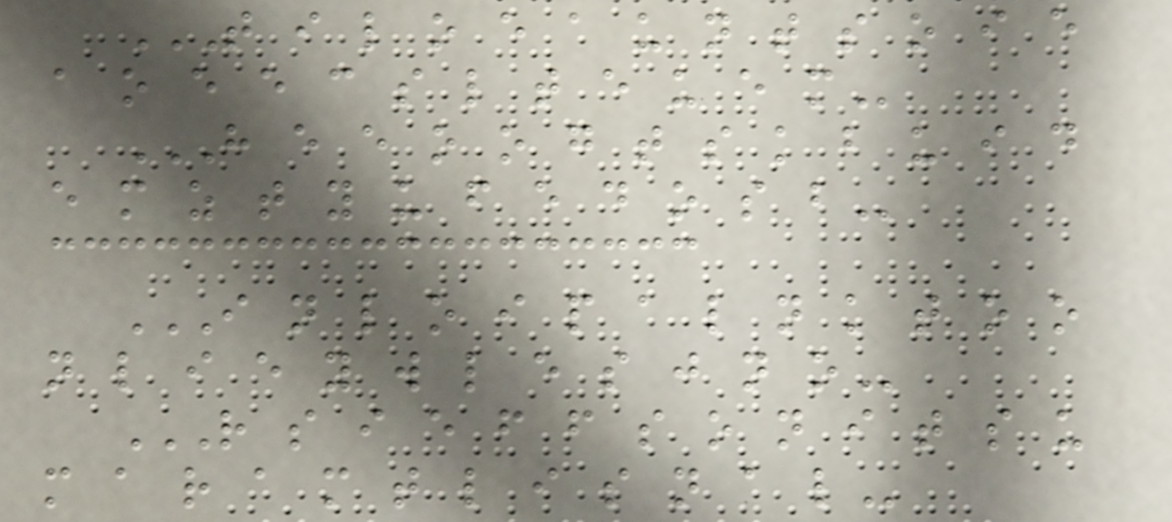T I L O E A U N T S O I E
A O E E C S L T E U E M
H E E O O G T S K B U I D
E M Z T Y U F E D O S B
I N L O I P A L N K T O O
N L I E Y W L E S J N O
R S I E F F S O N I T S U
M A R A M T L I S N A L
